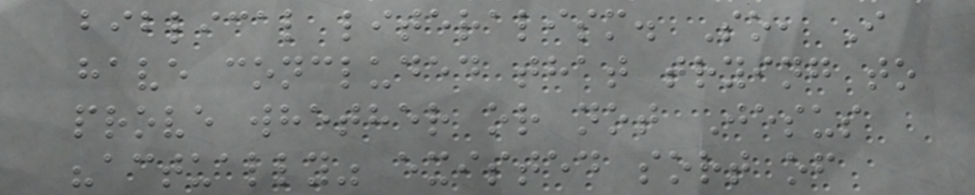biblical literalism. So, I
have concluded that trying to
prove whether or not Jesus
"actually" existed sort of
